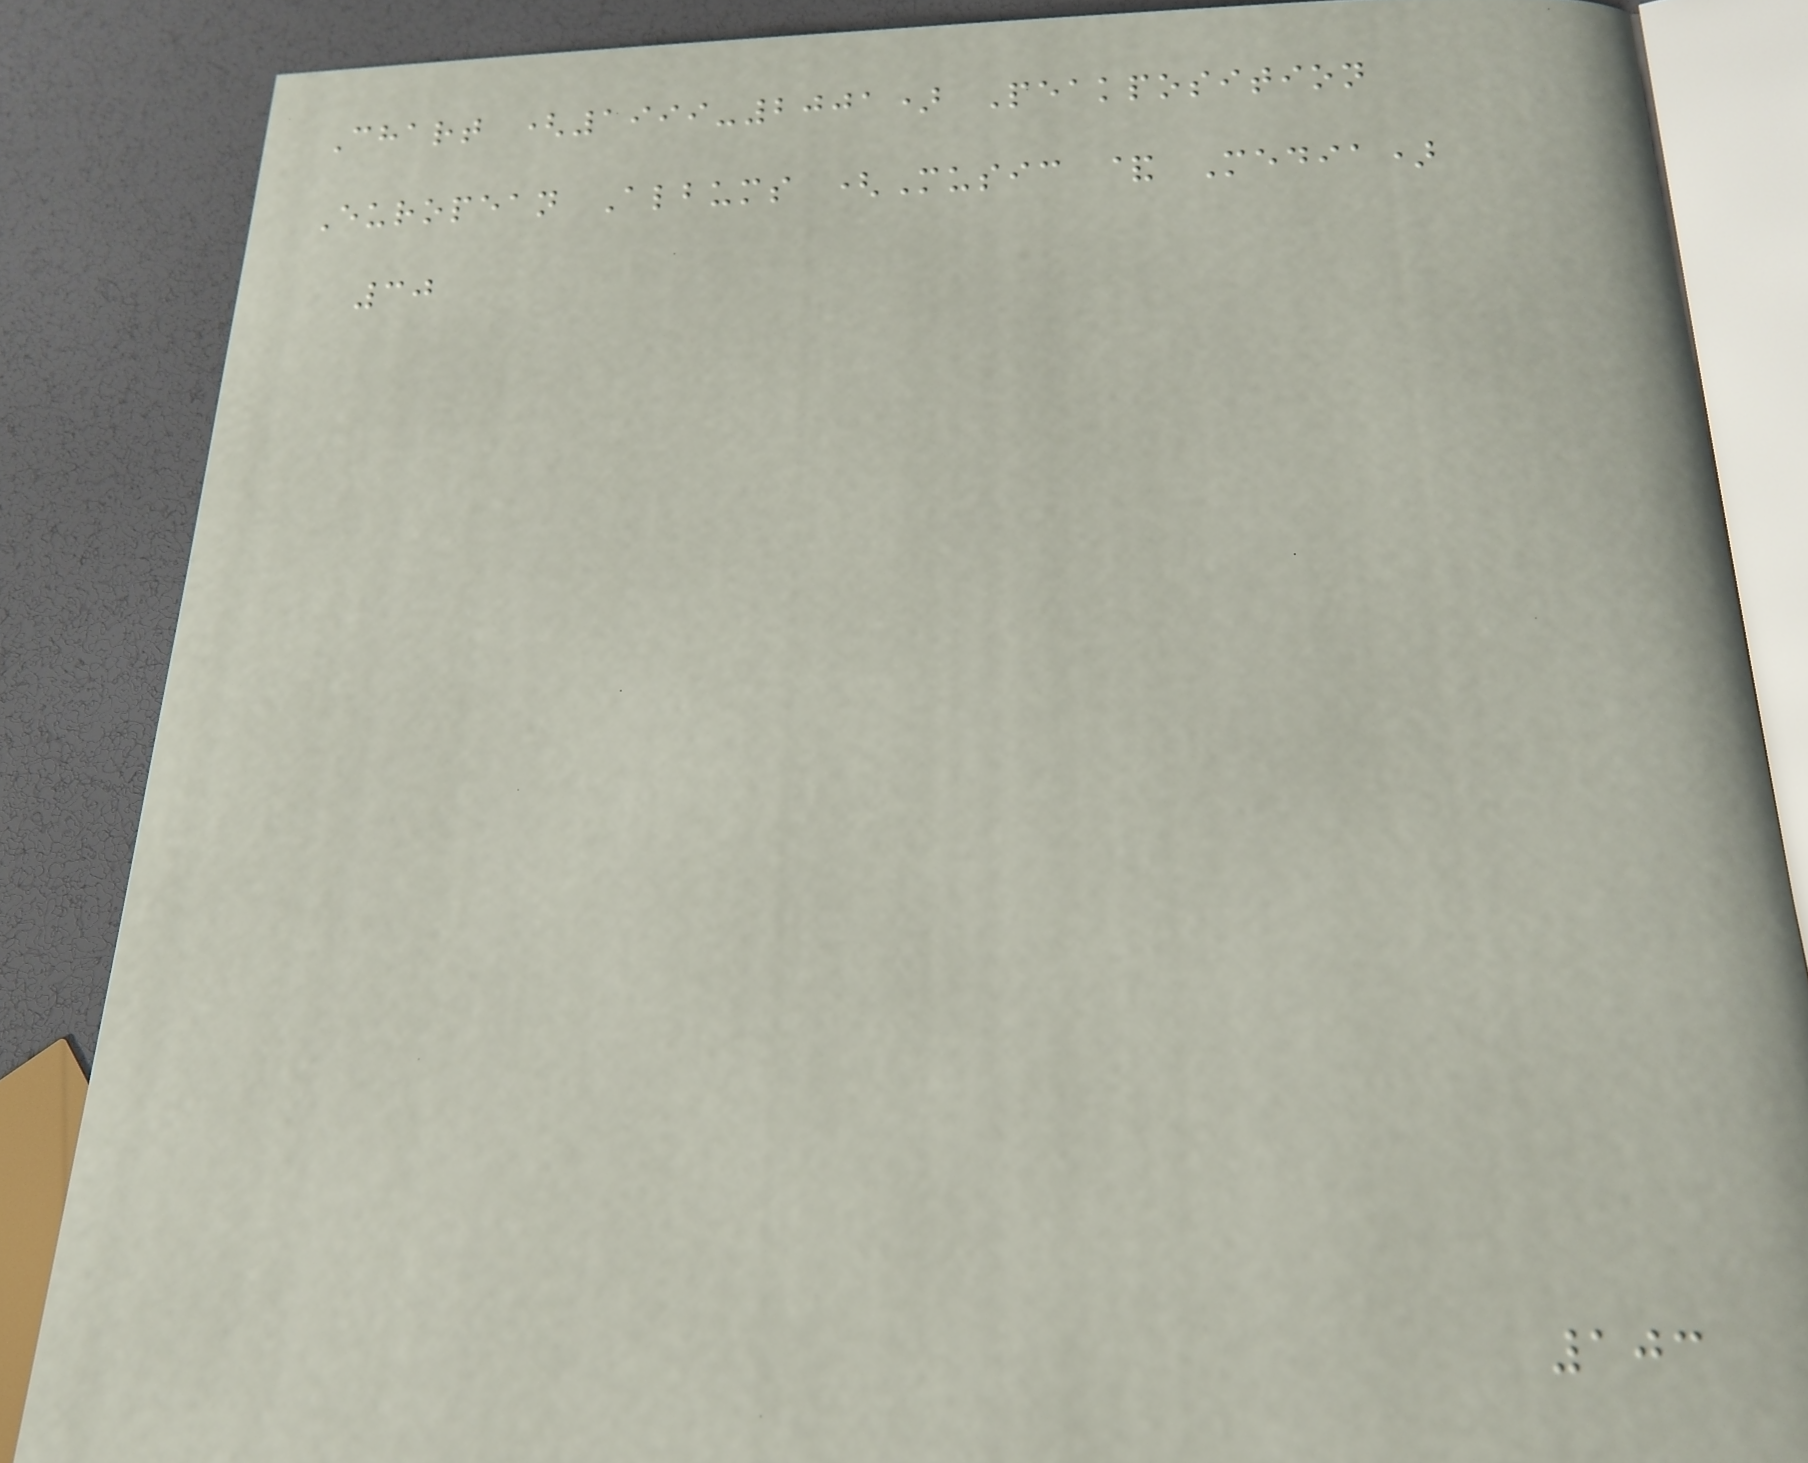Chart (1999-2001) Peakposition
European Albums (Music & Media)
30
103
